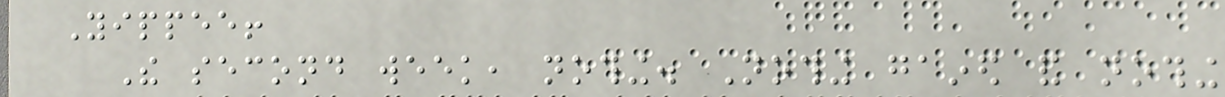Yippee!
The second week, nothing. Nothing gained and nothing
